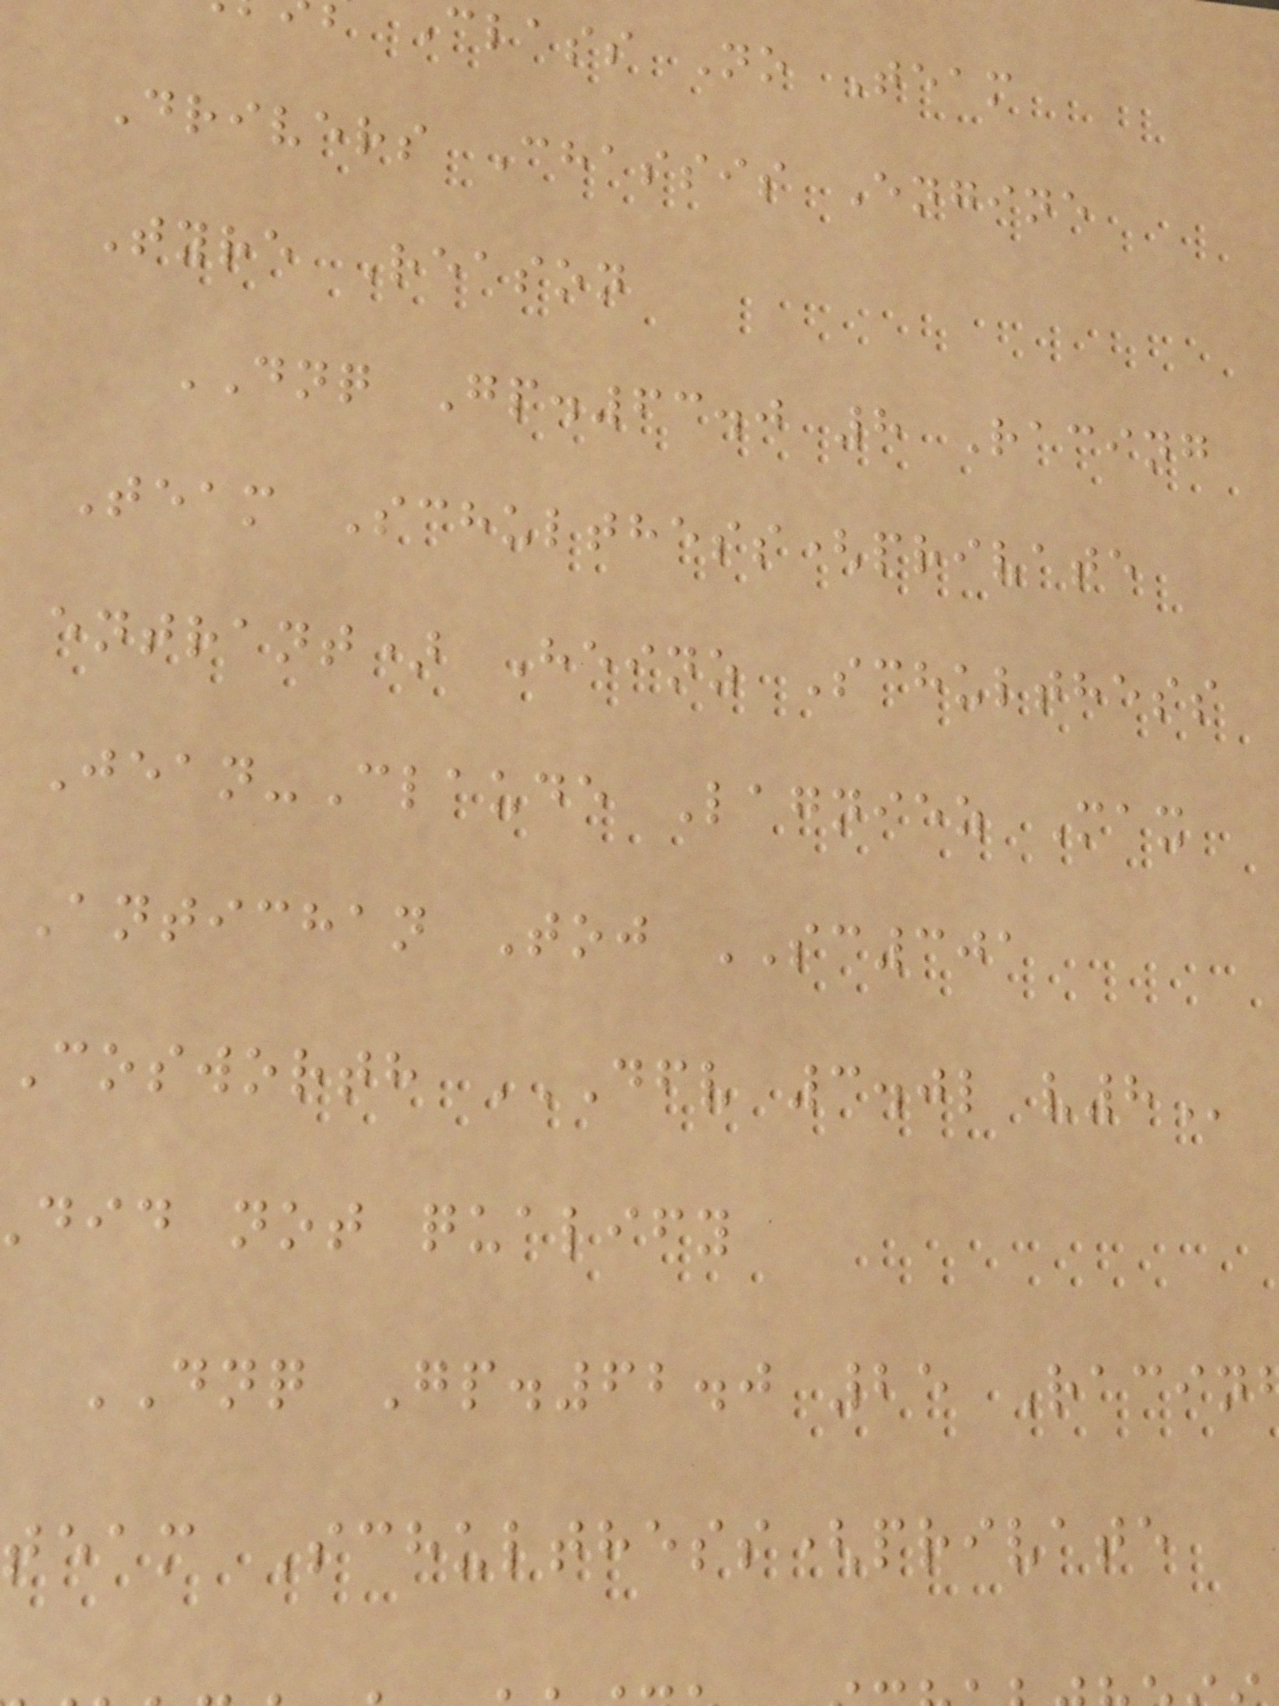class No Team
Drivers Chassis Engine
Tyre Reason
DNQ Gp.63.0 8 Racing
Team Schulthess(private
entrant) Heinz Schulthess
Jean-Claude Lagniez Max
Antichan Toj SC301
Cosworth DFV 3.0L V8
did not qualify
DNQ Gp.62.0 25 Racin
team Schulthess(private
